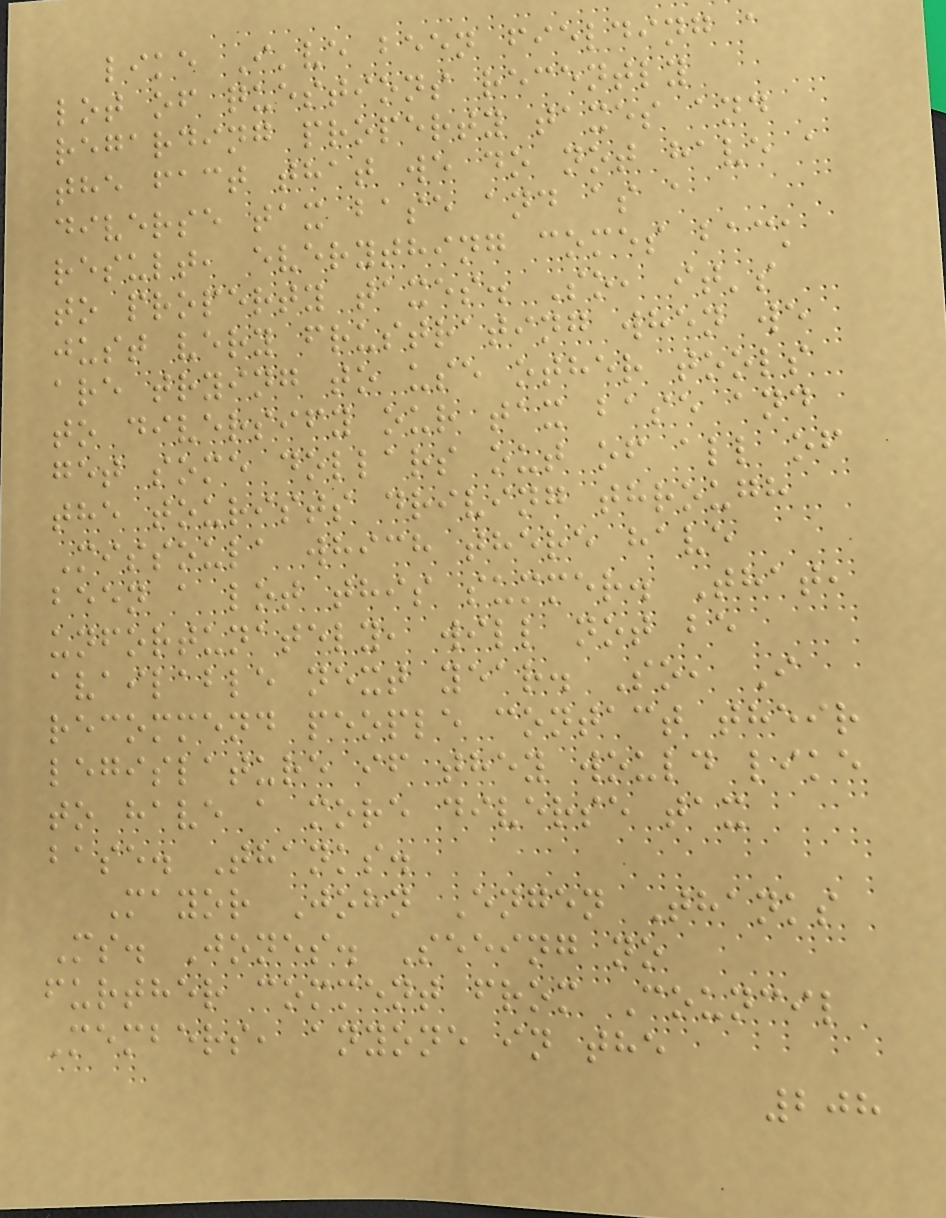like I've been fielding a
lot of questions recently
regarding property taxes and
the fact that we do not have a
diverse tax base and as a
result, everything comes back
to property taxes. So, it's
just very frustrating when we
are trying to use other tools
to diversify our tax base and
get some dollars out of all of
the tourists driving through
Missoula which there have
been a lot this summer. That,
unfortunately, will not be
available next year. So, I
recommend people contact their
legislature if they would like
to have a more diverse tax
base. Thanks.
Mayor John Engen Thanks
Ms. Jones. Seeing no
further comment from Council
Members, anyone in the
208
